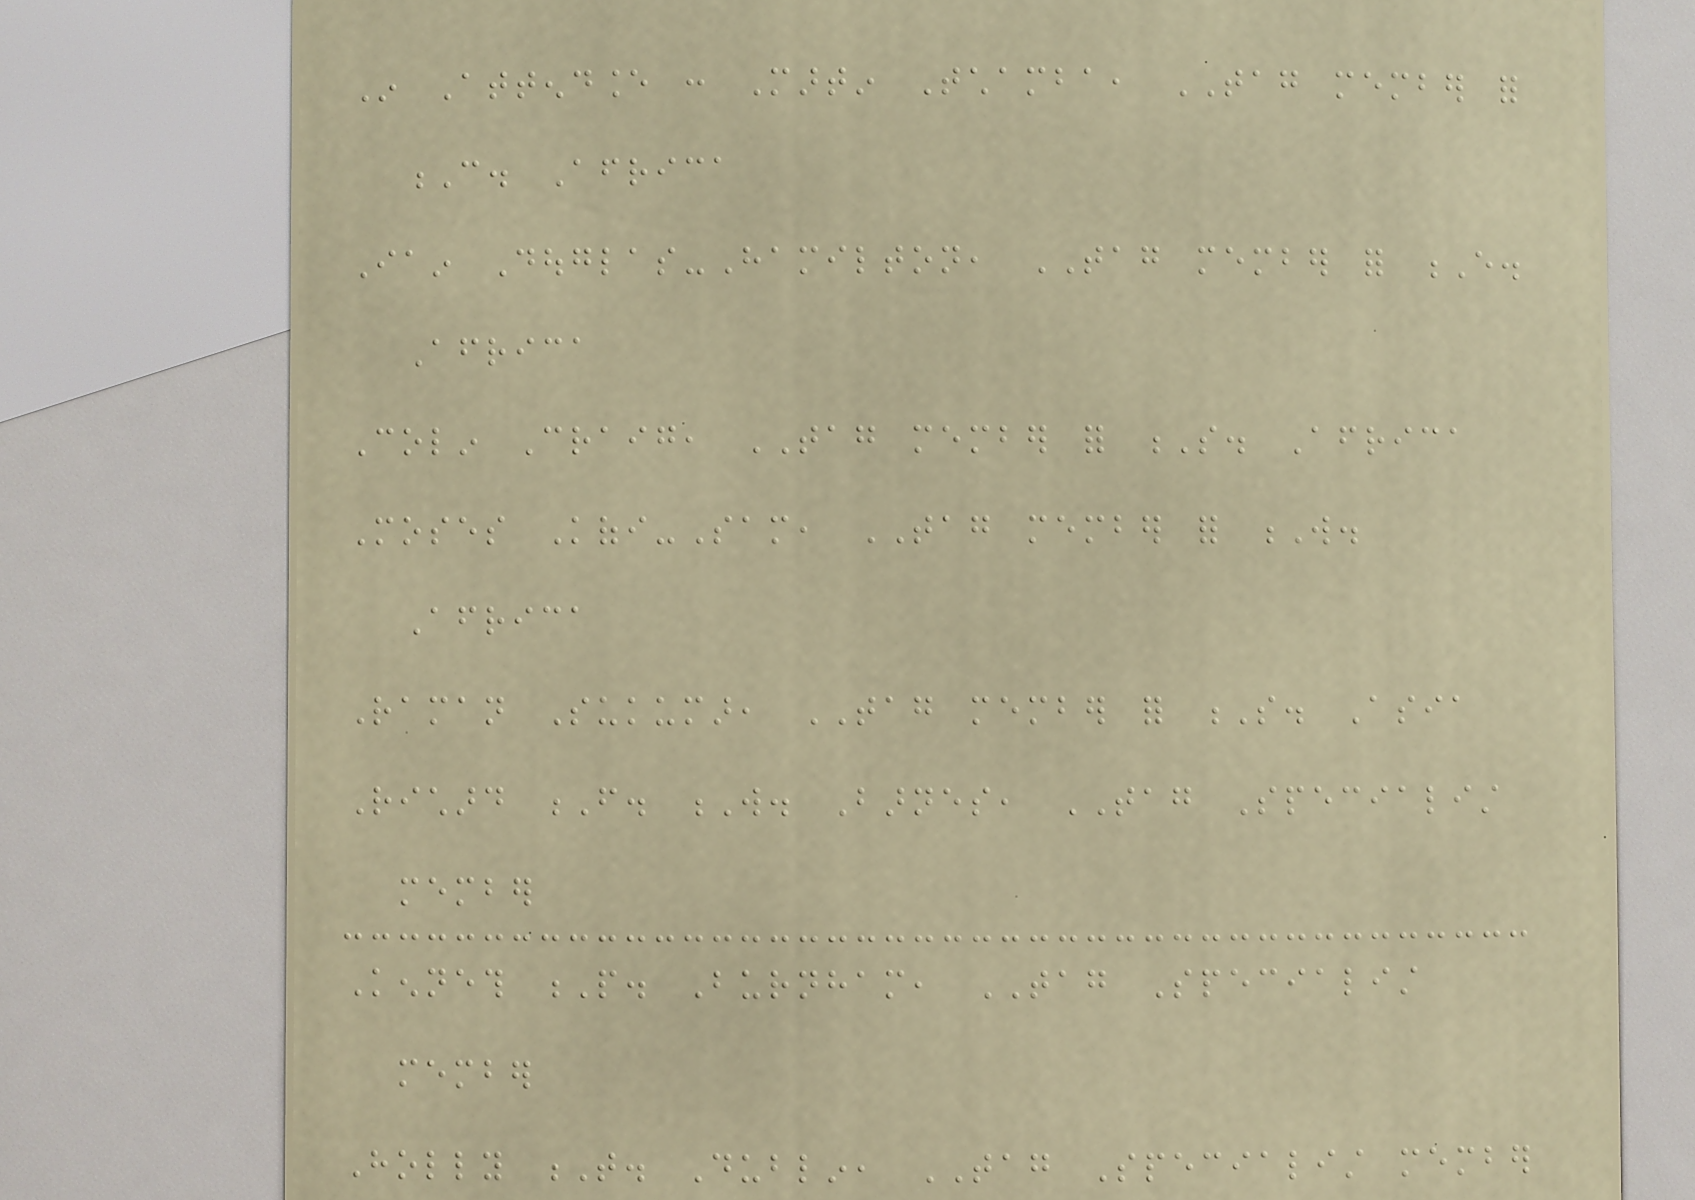In Attendance : Martin Tchamba, TAG member for
C. Africa
Iain Douglas-Hamilton, TAG member for E.
Africa
Colin Craig, TAG member for S. Africa
Moses Kofi-Sam, TAG member for W.
Africa
Raman Sukumar, TAG member for S. Asia
Richard F. W. Barnes, TAG Specialist
member
Kenneth P. Burnham, TAG Specialist
member
Holly T. Dublin, TAG Specialist member
